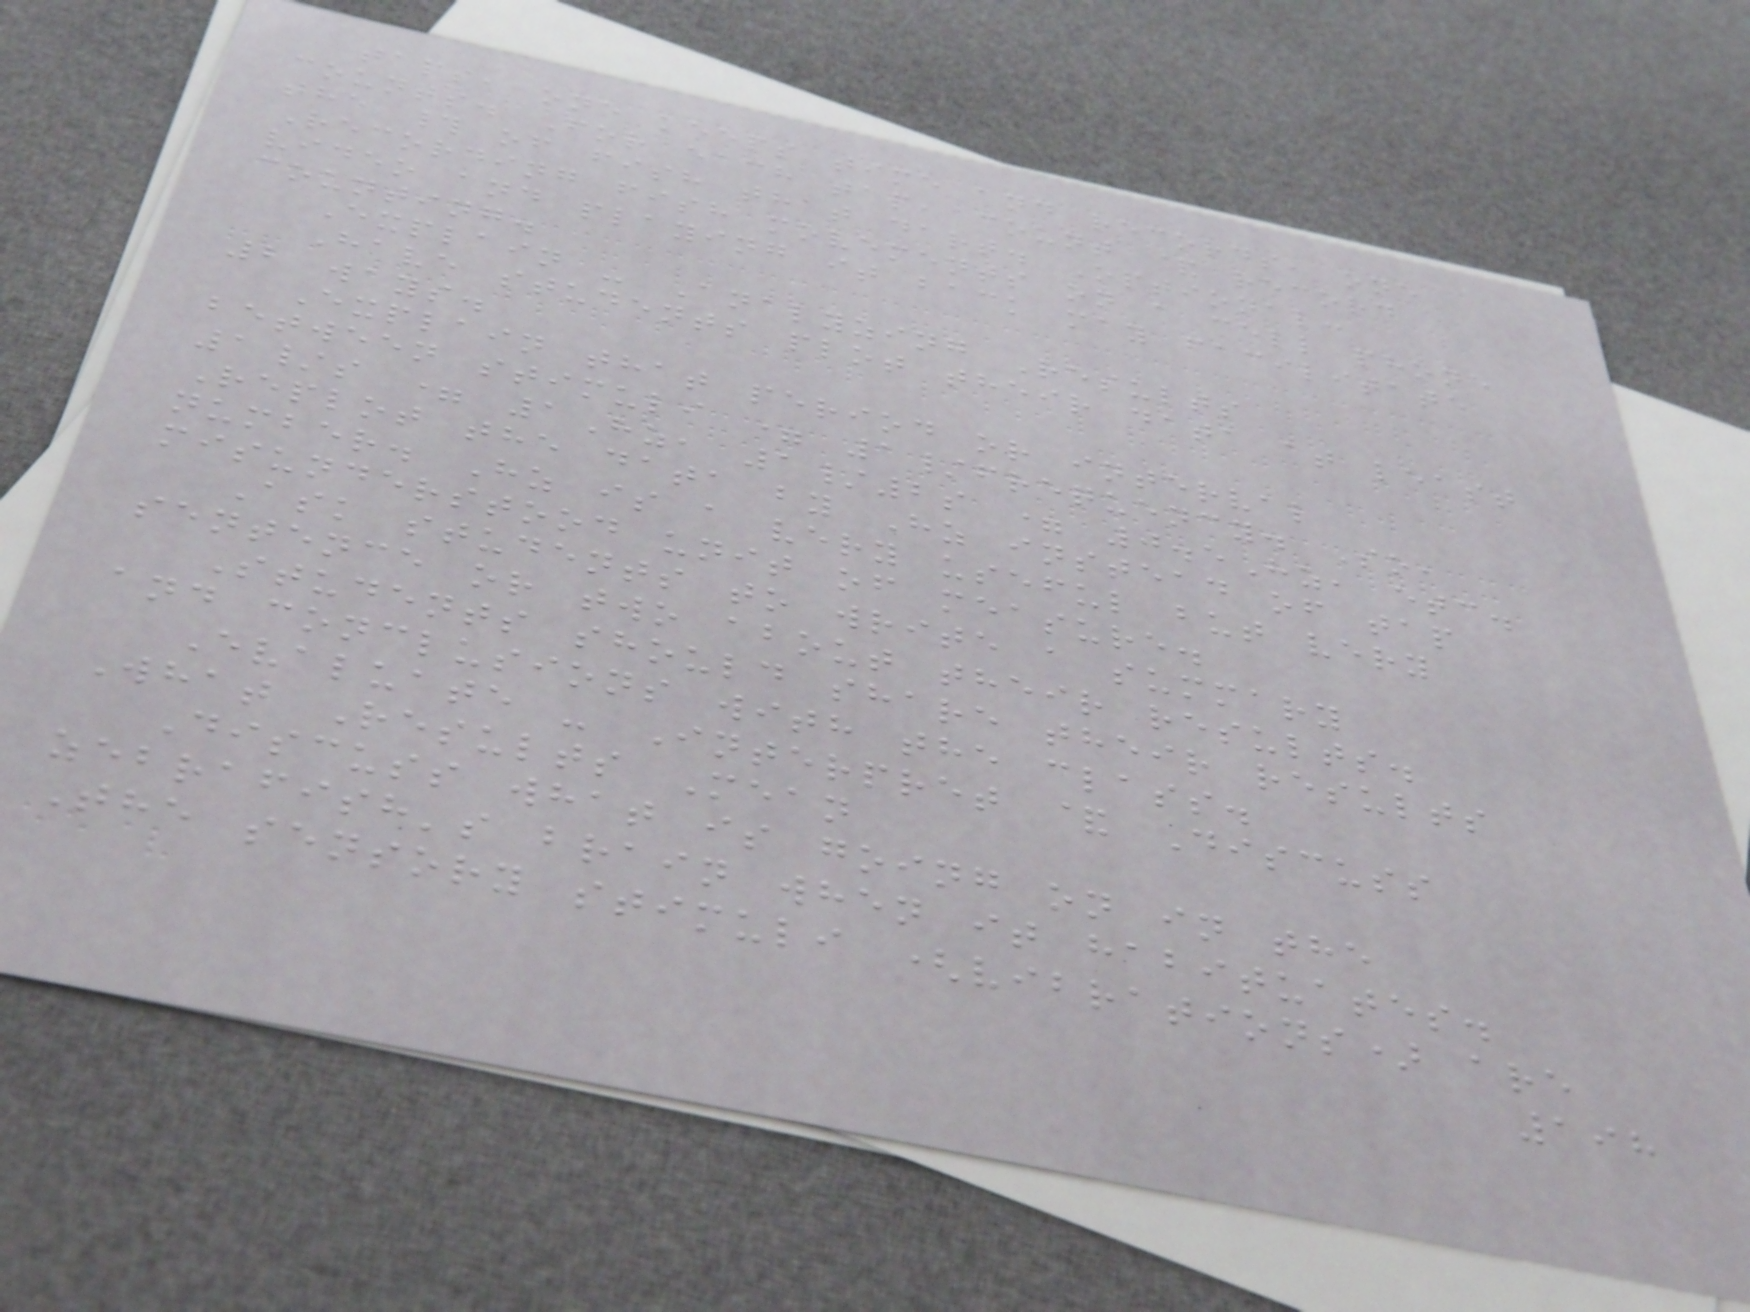taps, one keeps time and records, one
counts. For each tap, count & record
the # of fish that dart. Optional:
Recording fish movements on a cell phone
video and playing it back may facilitate
counting.
Explain - Analyzing Results
Have students plot their data at least
2 ways.
Explain that period or interval
between stimuli = 1/frequency. So,
1/s = 1Hz, 1/2s = 0.5Hz, etc.
Replot the data by Hz instead of tap
number. Hz is a very useful but very
misunderstood unit of measure.
Ask students to write a summary
sentence or two about their results.
Students should share their results
and conclusions with the class.
Evaluate - Interpret & Discuss
What Results Mean
Discuss what is going on in the
zebrafish's brain when it habituates.
The sensory stimuli (vibrations) are
198
